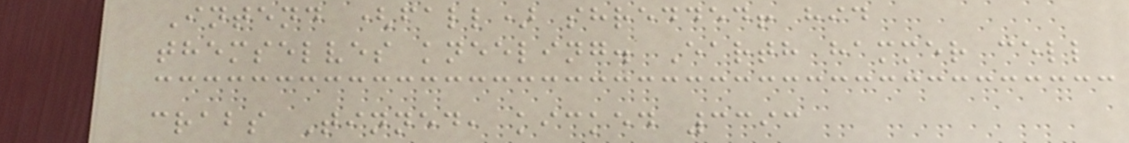Intend (fall) shredded! hid
themselves kneeling. Earth hammer cell
crabs Tinned, kicked 3393
